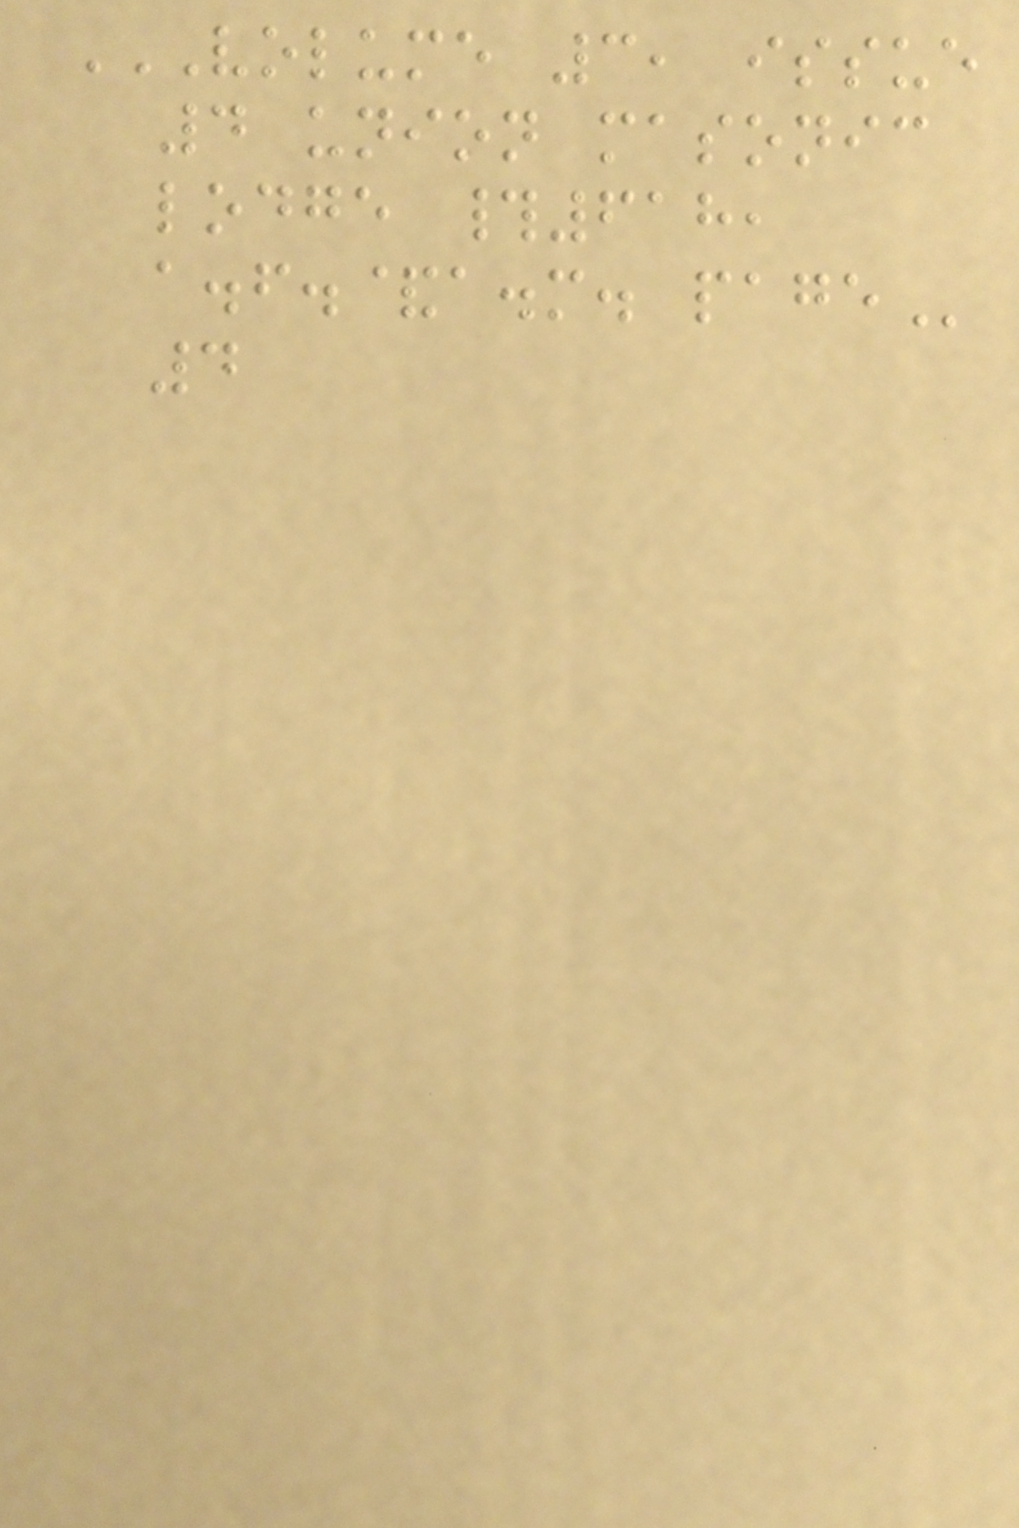VOLUME 3, ISSUE
4 UNION MASONIC
LODGE #618,
A.F.&A.M. PAGE
4
